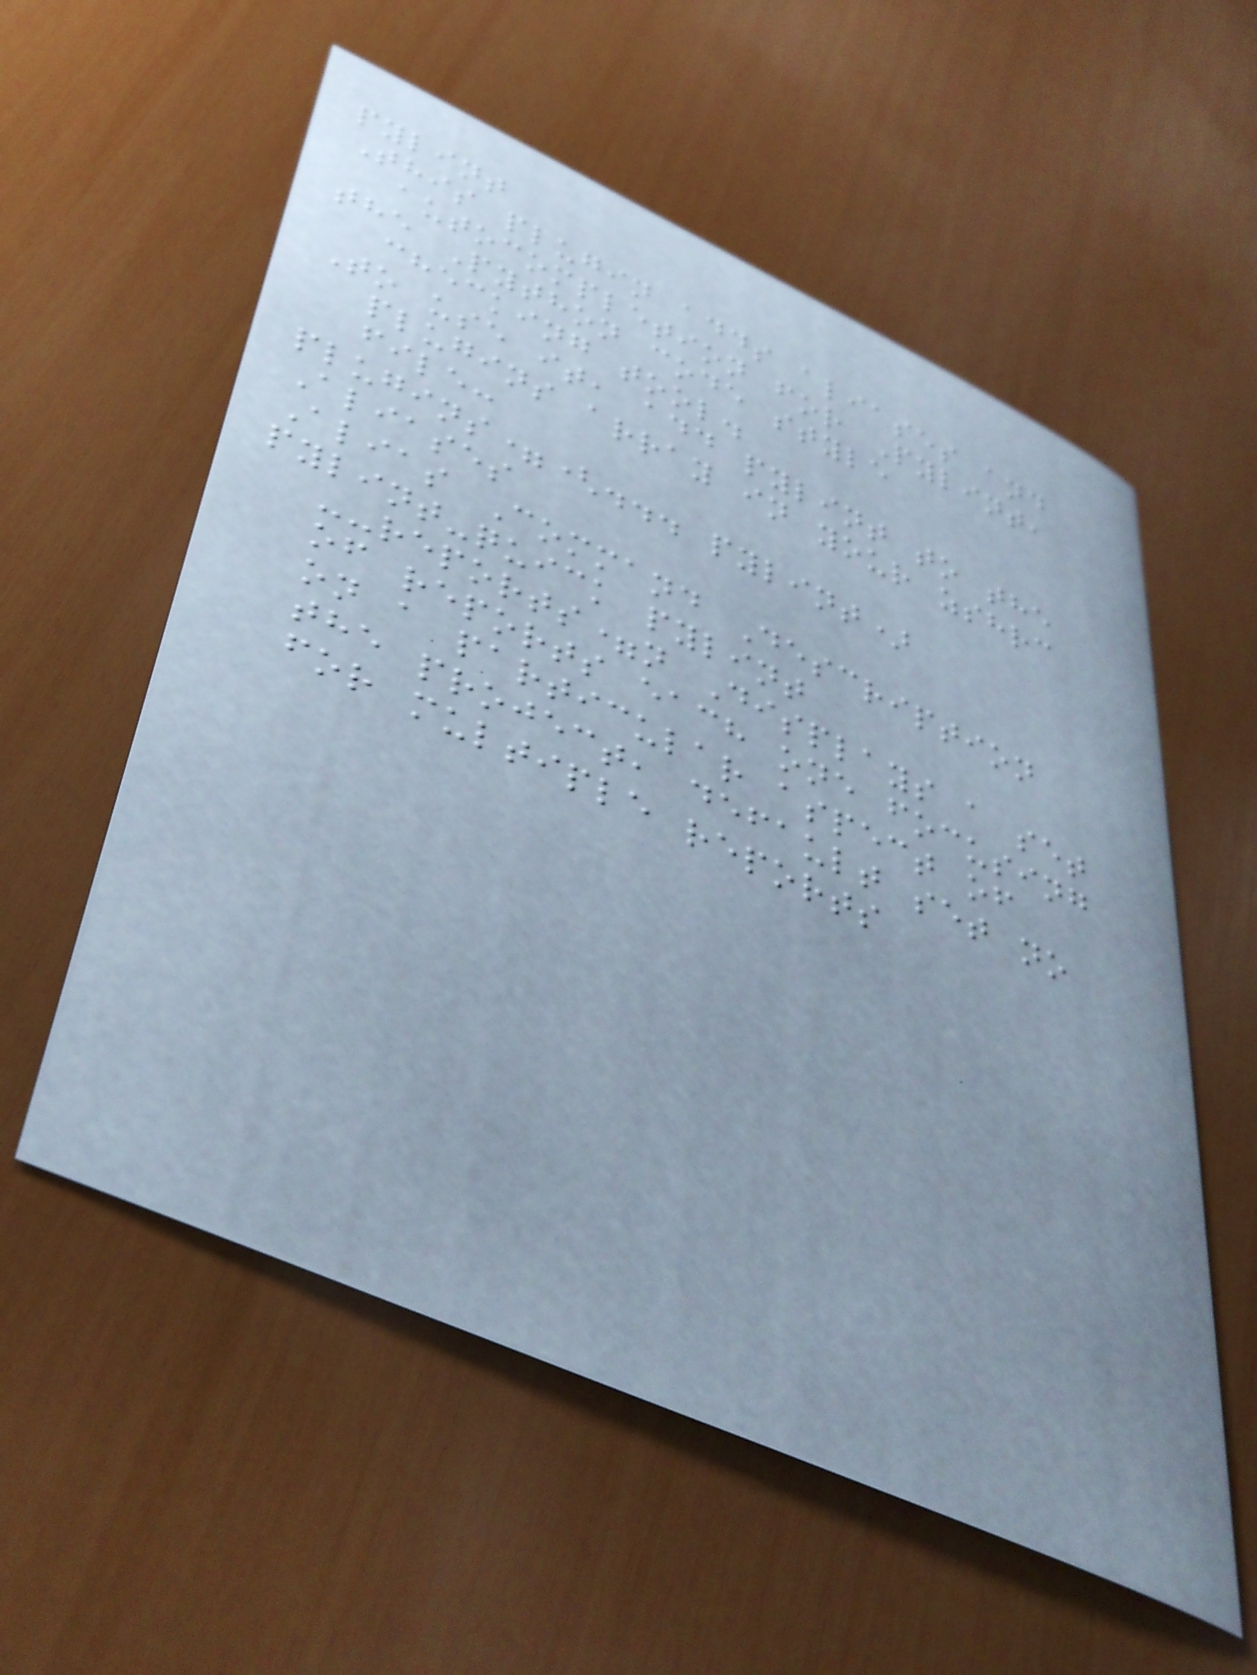pylint
This plugin adds aliases and
autocompletion for Pylint,
the Python code style
checking tool.
To use it, add pylint to the
plugins array in your zshrc
file:
plugins=(... pylint)
Aliases
Alias Command Description
pylint-quick pylint
--reports=n Displays a set
of reports each one focusing
on a particular aspect of
the project, default set no
for multiple reports
